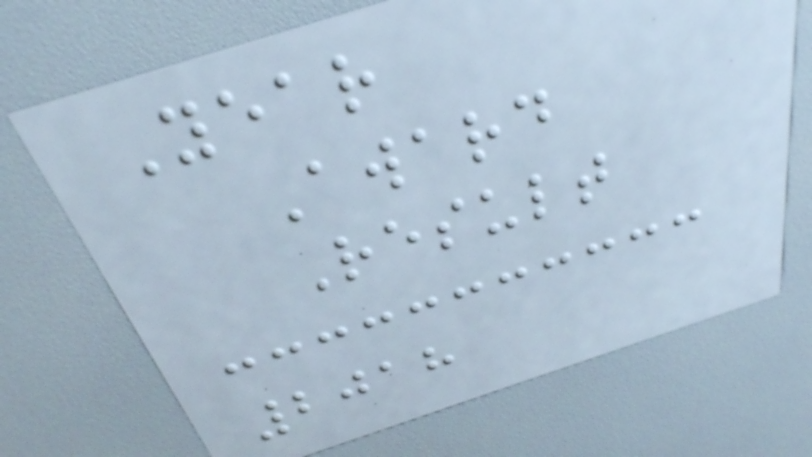Year
Award
Result
2018
